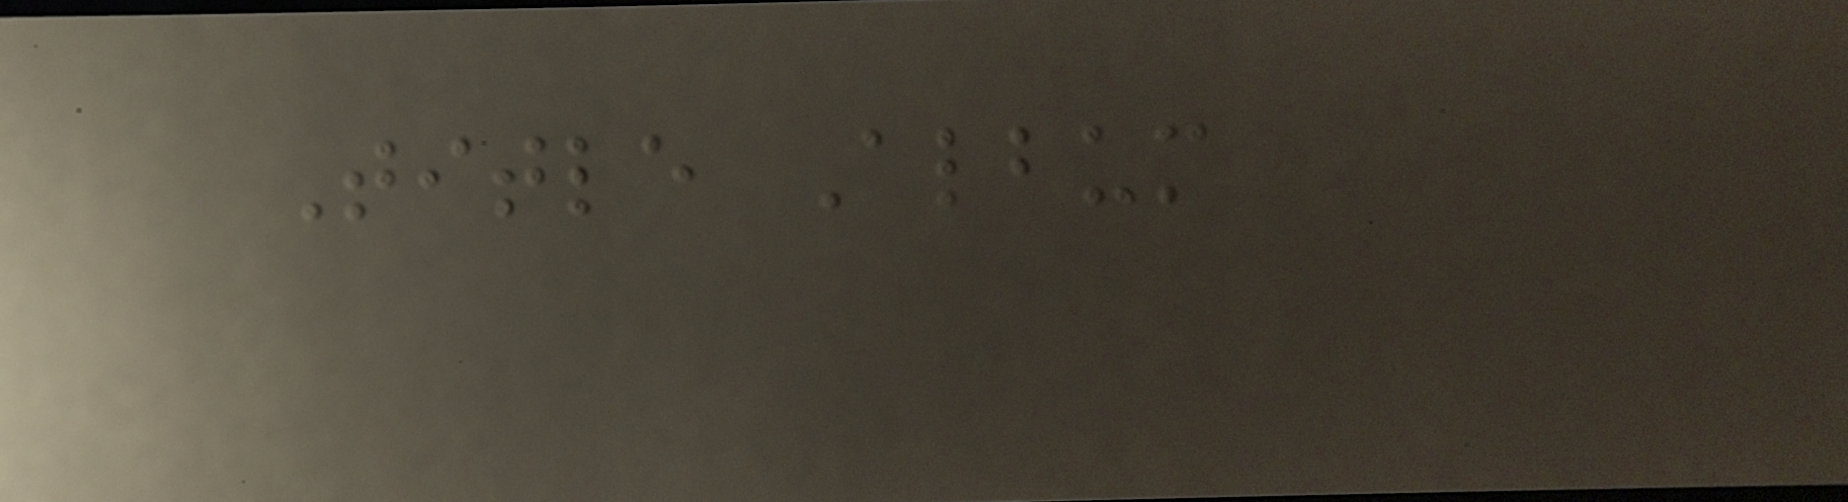Title Album
